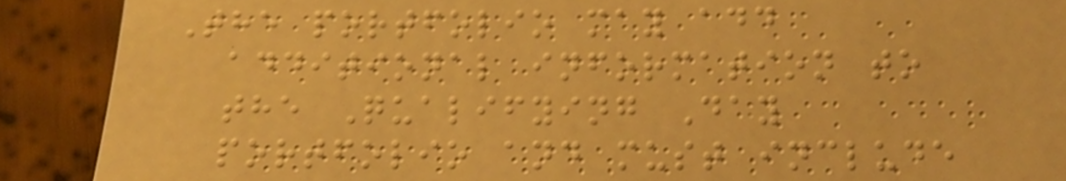The portfolio may add
additional information to
the Qualifying Day
portfolio and must include
